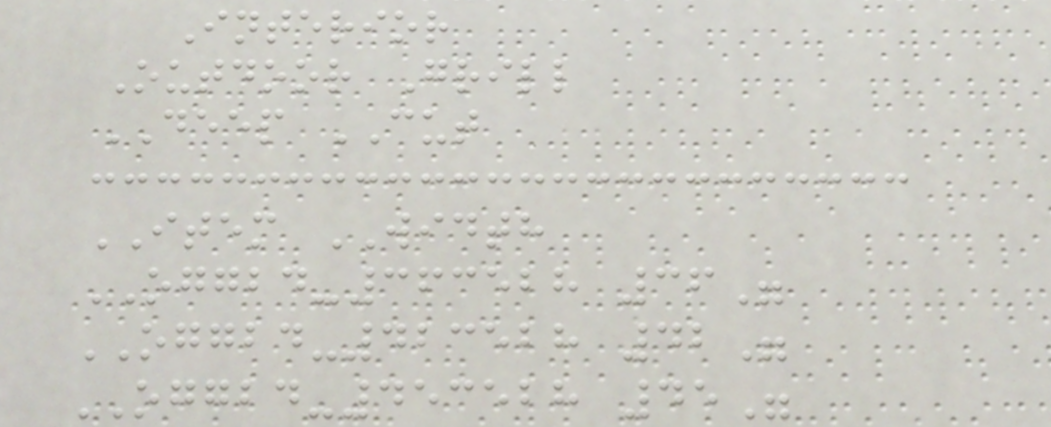Interior
Outdoor Grill
DEEP CUT
ITEM WIDTH
OGGBD-363528 36"
OGGBD-423528 42"
OGGBD-453528 45"
